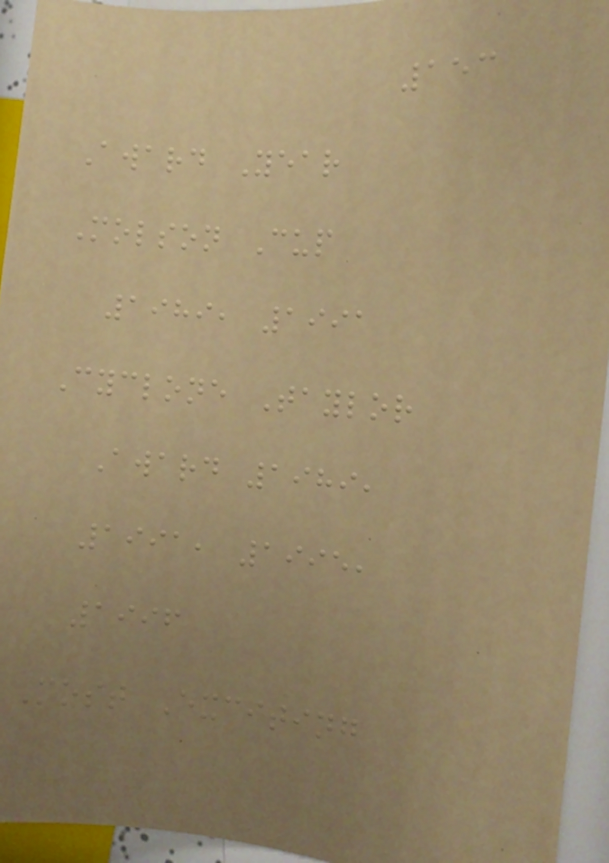153
Award Year
Molson Cup
1989, 1991
Cyclone Taylor
Award 1989,
1991, 1995,
1996
Most Exciting
